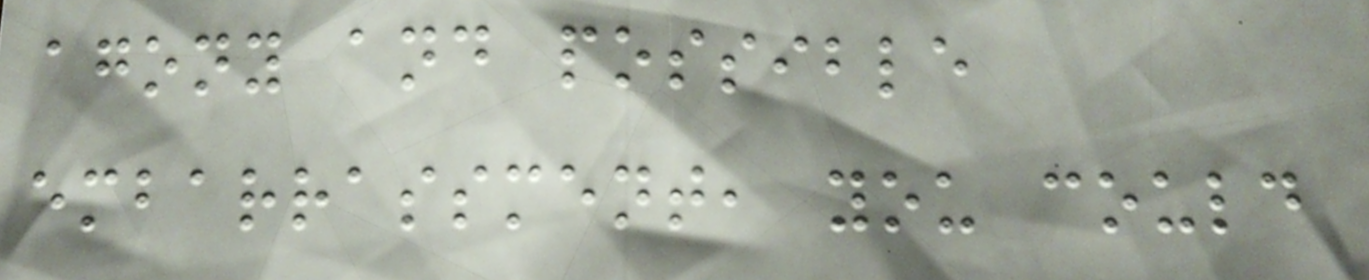agony and possible
embarrassment, you could
